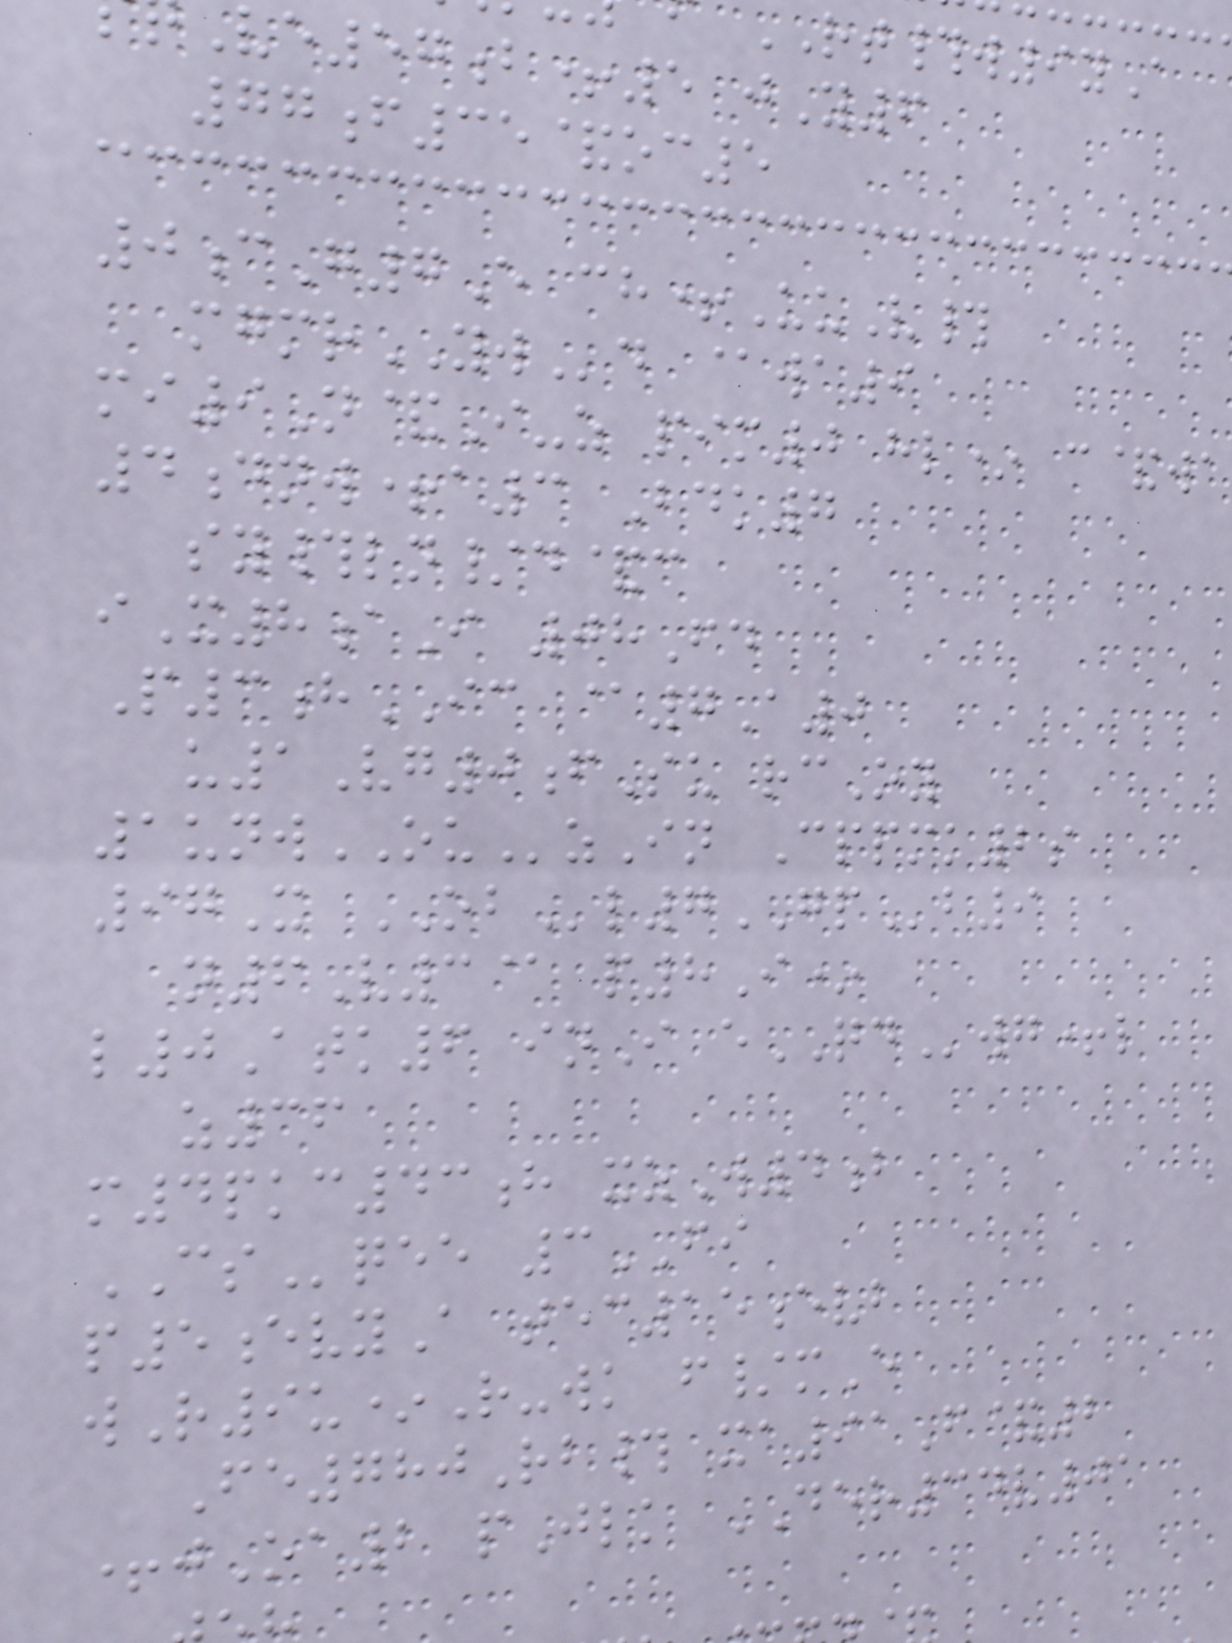#w9yA
ve57b+5 jY6
77f35&oc5
0cG7E ch+UuV#
mgmrYWd @wa9
mi9N&I-z pim0 hl* c&wa
4dnw+a3 Bdk7
sy#ln/d&c
iX8aI 08Fd
P3hIC @7A0
u1Vg0fSu rcOy
1unwOUzIn Cppmk2s
97X OBl7GPb9
n6V3@ p8I*
l0Atk6 inI eQDwg+l
z36
m4pkc43h xzW4b
CSqee 3FI
p5evyA tec15evb
wR9u*R-wk f/mE
Fe780Rb# xa91F&2
+jOa2 pJlk DER34v01
